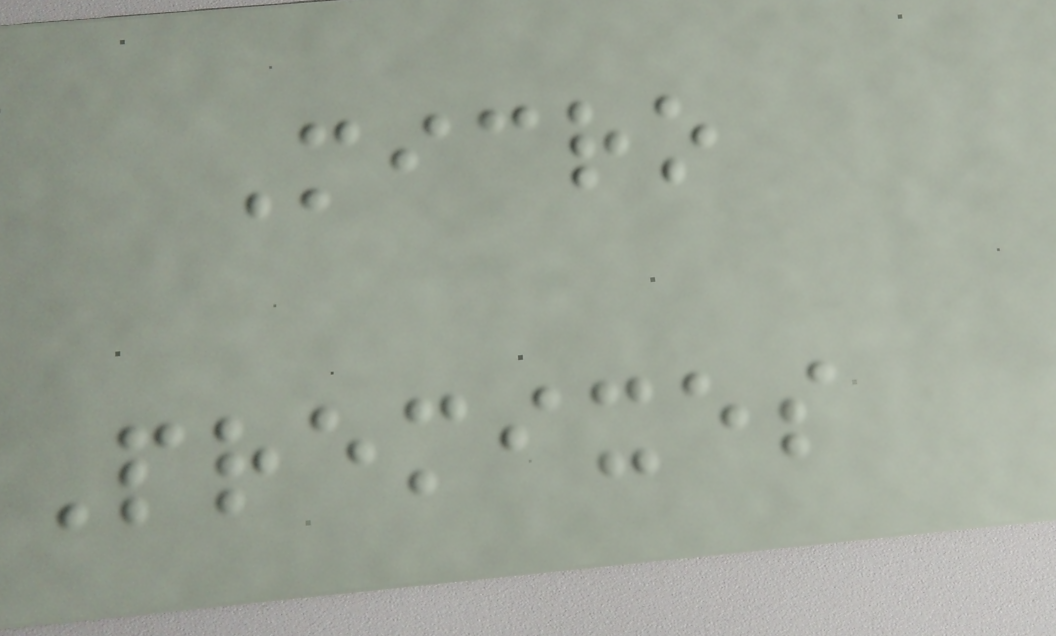Micro
Premixes
